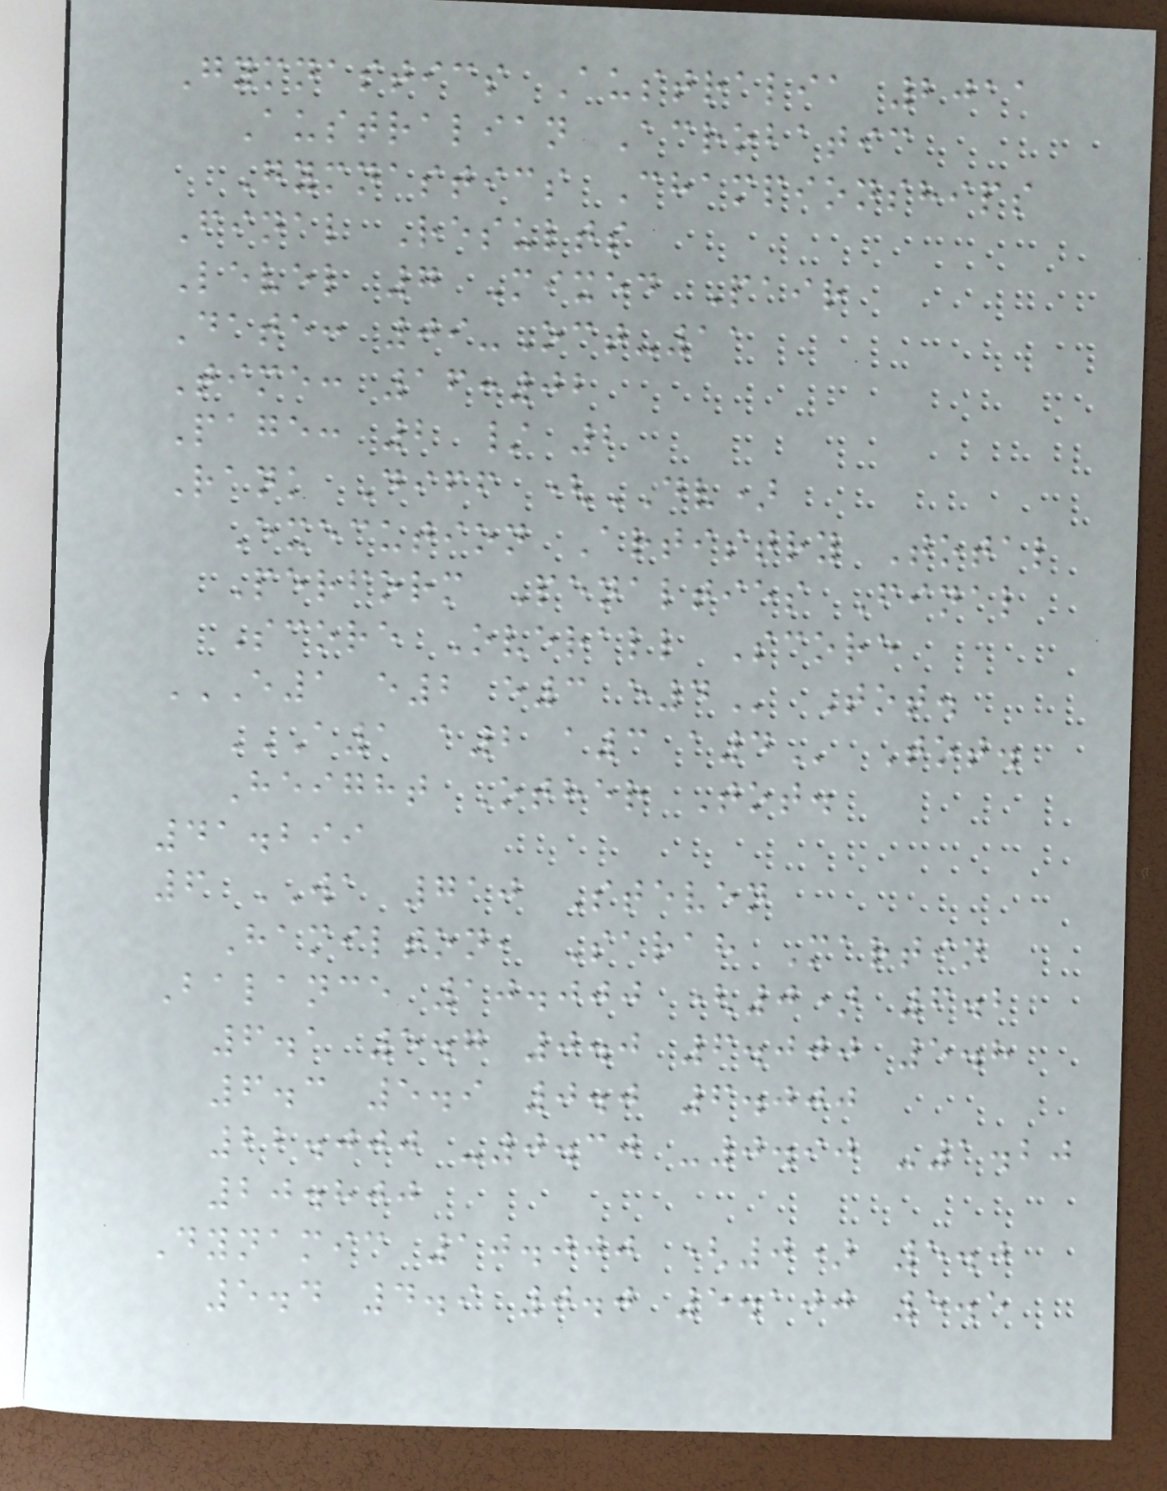Gymnastics Australia 2011
Australian Acrobatic
Gymnastics Championships
Final Results
Level 7 Mixed Pair
Date: 09-Oct-11
Time: 16:02
Page: 2 / 2
Rank Diff (DV)
Execution Artistry Total
Perform Penalties Final
Score Overall Score
E1 E2 E3 E4 Tot.
A1 A2 A3 A4 Tot.
Height Other Tot.
41.299
6 WA 710 Steven
Hamilton, Sarah Martin
Balance 10.000 (0) 6.2
6.1 5.7 0.0 6.000 5.8
6.3 5.9 0.0 6.000
22.000 -0.30 -0.90 -1.20
20.800
Dynamic 10.000 (0) 5.0
5.4 4.9 0.0 5.100 5.5
